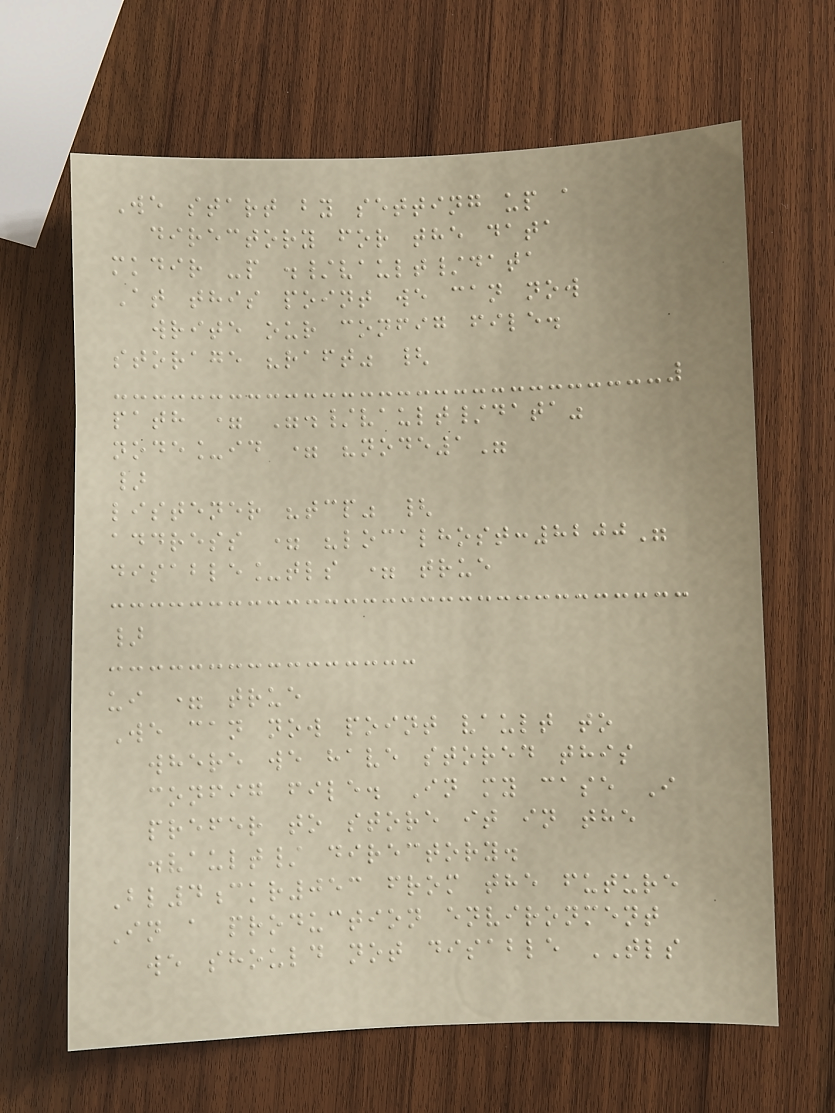We start by setting up a
directory for the data
mkdir -p ./vault/data
At this point we can now
write our config file.
storage "raft" {
path = "./vault/data"
node_id = "node1"
}
listener "tcp" {
address = "localhost:8200"
disable_tls = true
}
ui = true
We can now point vault to
where we have stored this
config file. In my case I
prefer to store it in the
.vault/ directory.
Bl4ckr053 from the future
In a production environment
we should not disable TLS
